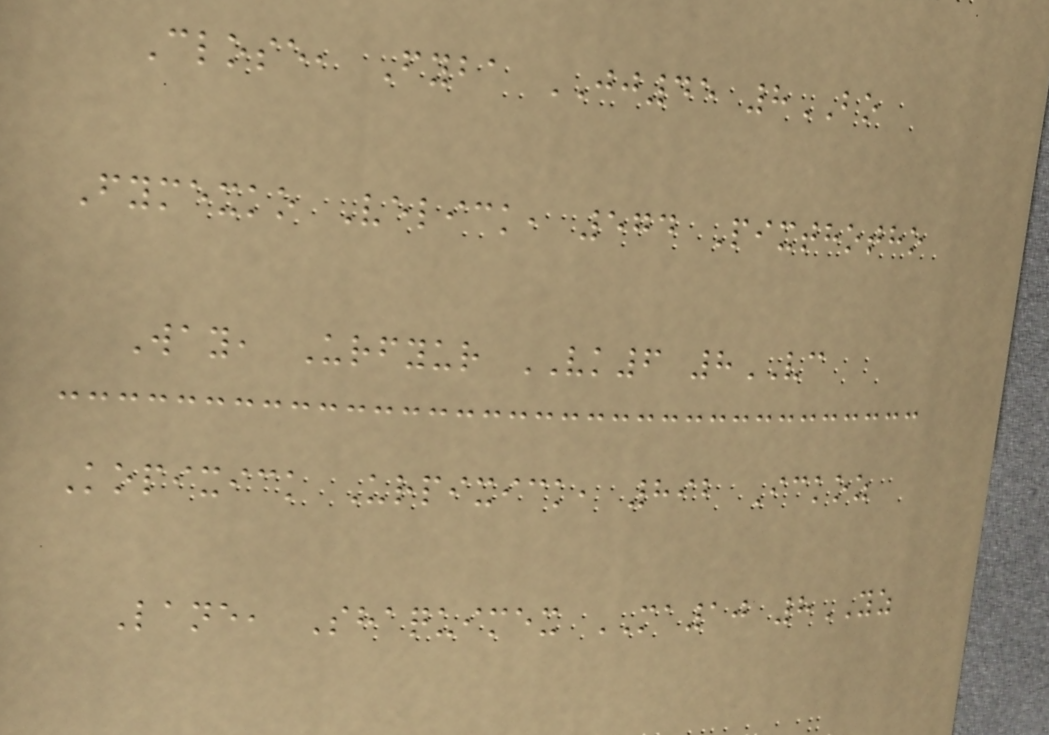Close, Fyba JJ45 8BO
Fymexko Velick, 574 Pixthotho
Way, Urfyur VK6 8VC
Kopixick Urpixick, 892 Ickoz
Lane, Shaquimex MA10 8YZ
